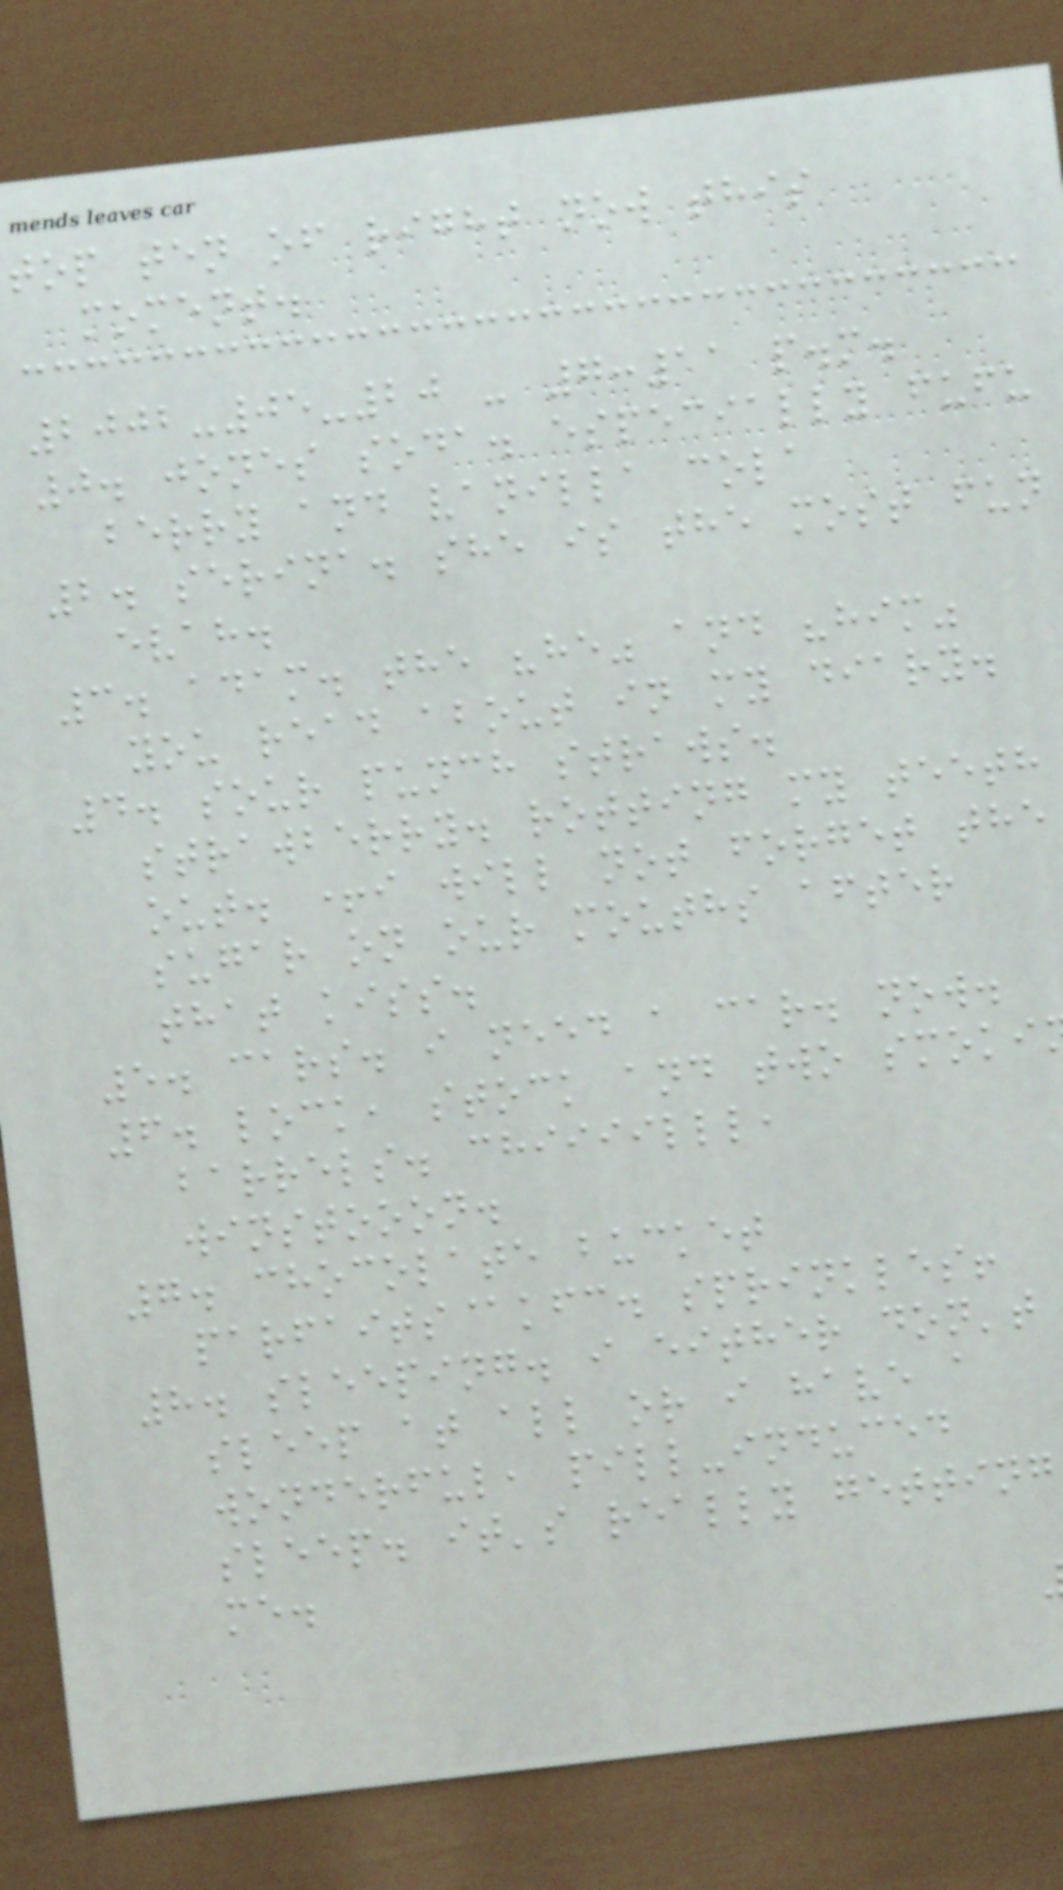top ten of right now this
moment.
2002-05-20 - 7:11 p.m.
0. jones soda. especially fufu
berry and vanilla cola
2. serina. she is the most fun
evah.
3. adam. the "he" and "him"
you read about in my diary.
4. sour punch straws.
strawberry. rotting my teeth
out. +i will not forget the
sugar on our mouths after
that kiss.
5. cars. i need a car. now.
6. lock, stock and two smoki
barrels. chiiiilll,
winstooon.
7. chocolate bucket
parfaits@kfc. sprinkles!
8. sleeping. i either don't
sleep at all or i have a
wonderful, pill-induced
sleep. it's really getting
me.
